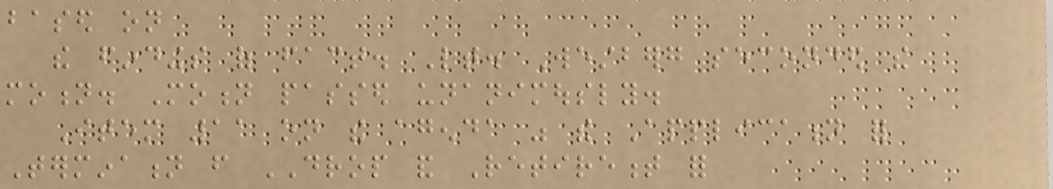based on
the findings of fact. Lt. Westberg seconded the
motion. Motion passed unanimously.
Item 11 on the agenda was the Application for
Termination from DROP and Retirement for
